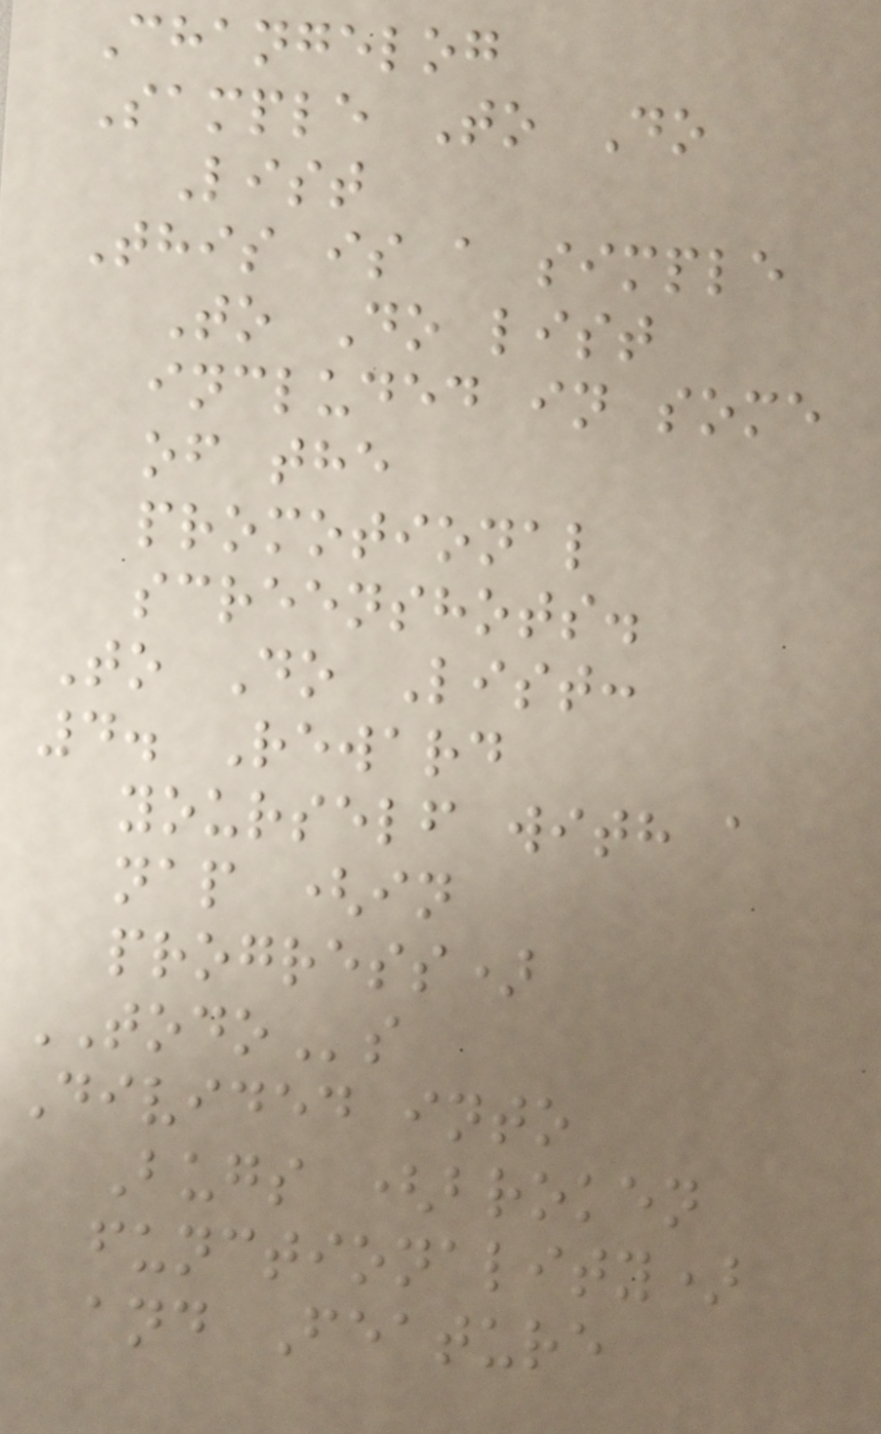Changelog
Sample To Do
List
This is a simple
To Do list
included in some
of the
promotional
screenshots.
To Do List:
4. Reward
yourself with a
nap (in
progress)
TODOs
Divided into
Bugs (broken
functionality)
and Feature
